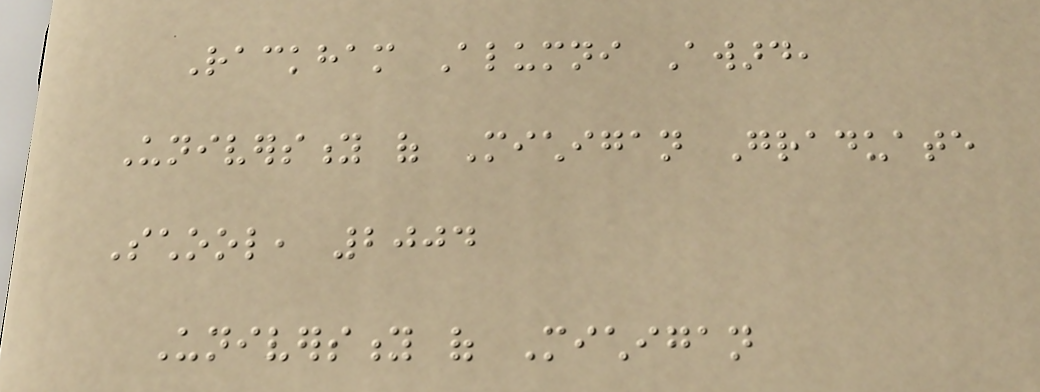Rackham Alumni Award,
University of Michigan Graduate
School, 2004
University of Michigan
